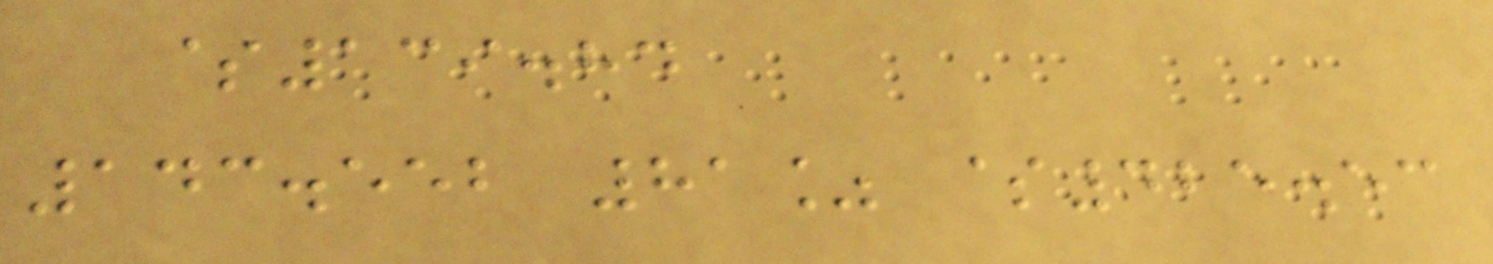$139.84
143.552 81% $425.53
